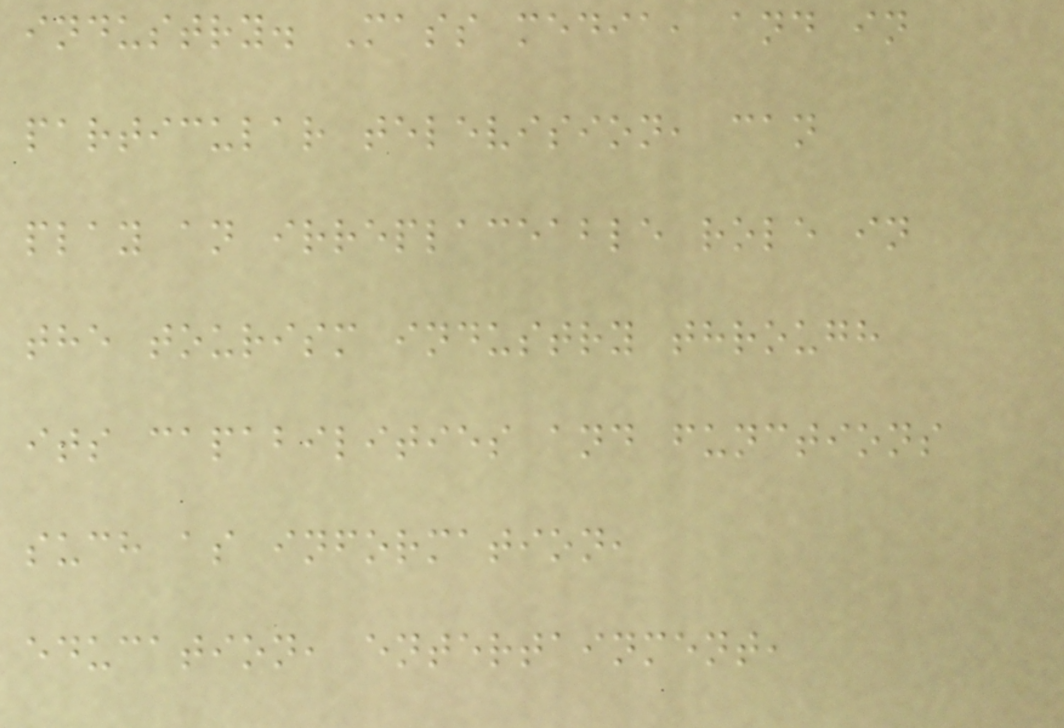industry. Mass media, and in
particular television, can
play an irreplaceable role in
the tourism industry through
its capabilities and functions
such as information,
education, entertainment,
